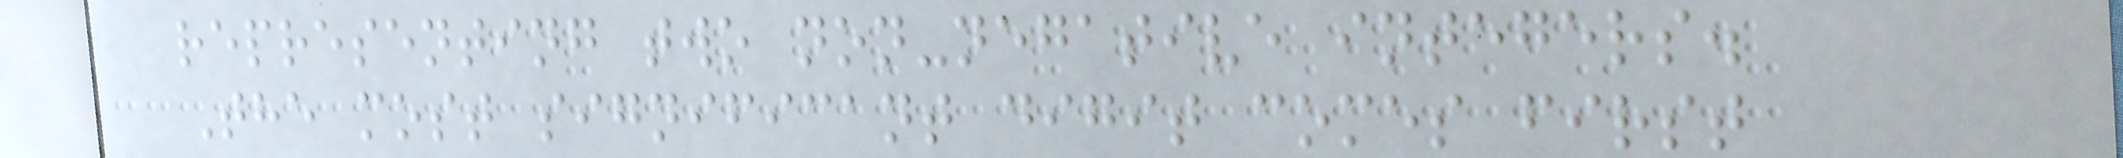representing two non-negative integers.
The most significant digit comes first
